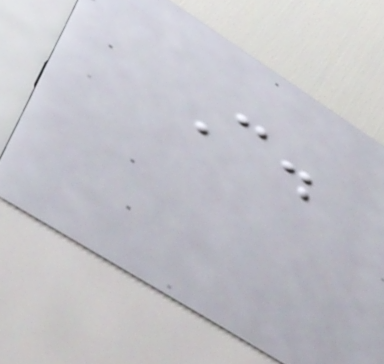C.
